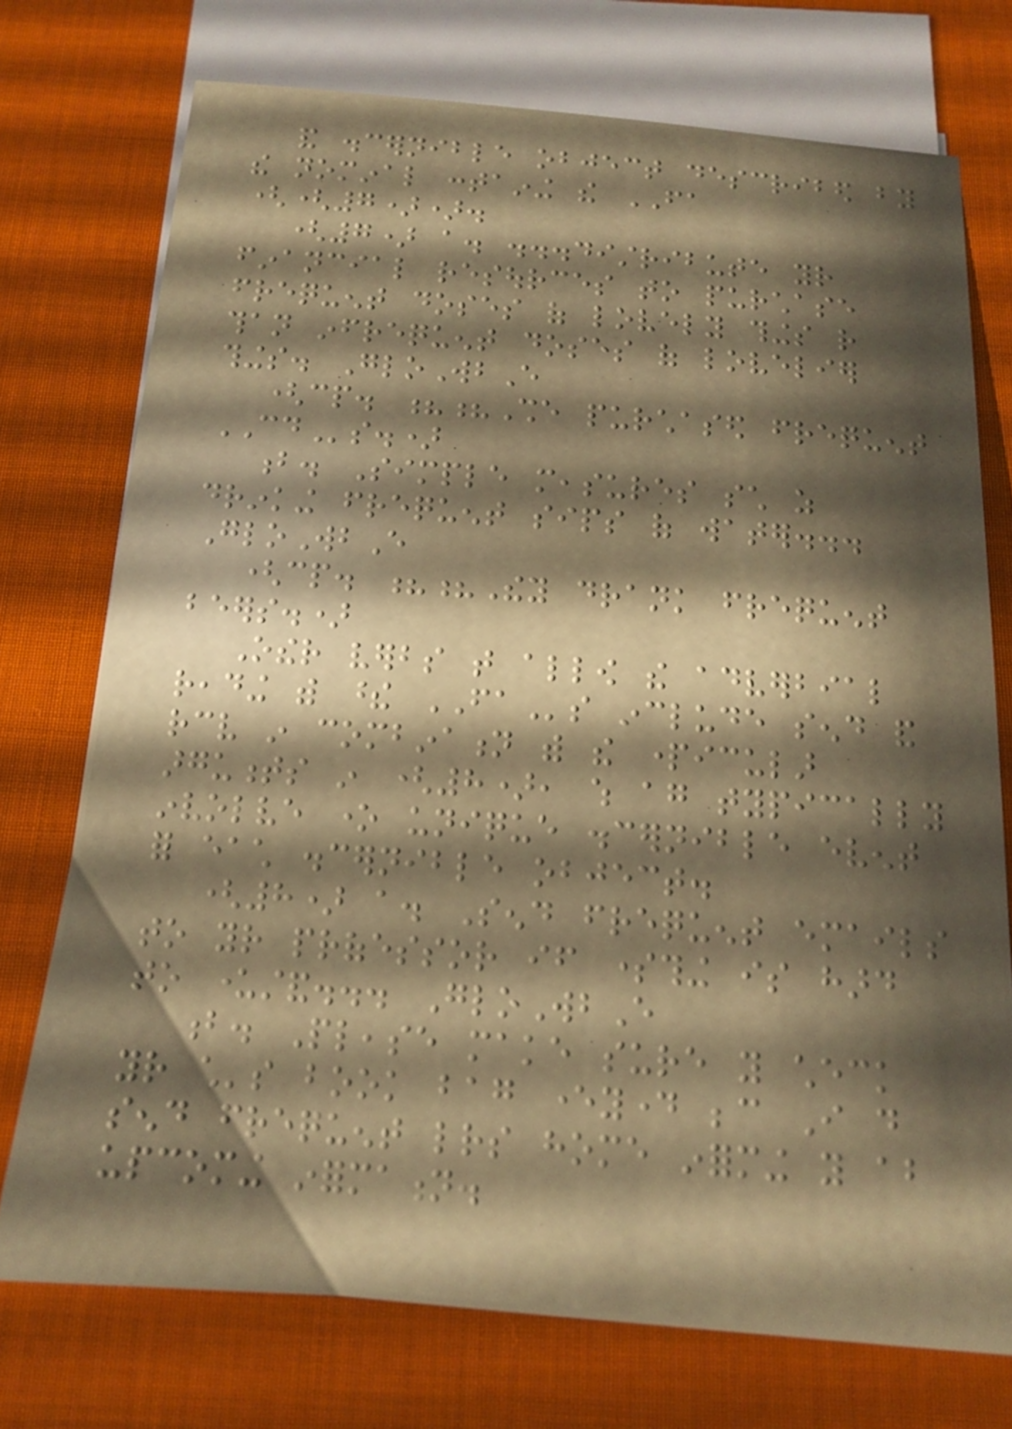and discernible object described by
the nominal containing the FA
((7)).
(7) a. ...distribute your
financial resources to purchase
frequent doses of lovely things rather
than infrequent doses of lovelier
things. GloWbE
(cp. ??She purchased frequent
CDs.)
b. Simple measures such as
drinking frequent sips of water...
GloWbE
(cp. ??They drank frequent
beers.)
Other verbs that allow the adverbial
reading with these FAs include send and
receive in combination with the particular
arguments in (8), which again typically
involve one unique discernible event
for each discernible object.
(8) a. Send frequent emails
to your professor if something is hard
to understand... GloWbE
b. Please make sure you check
your child's book bag everyday because I do
send frequent letters home informing you about
upcoming information.
